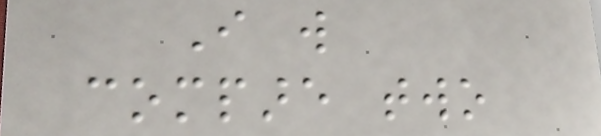I will
compare two
